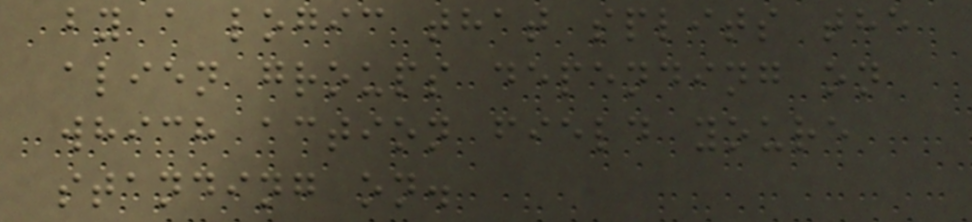by a logic that splits the
alien groups depending on
which action field youre
standing on.
